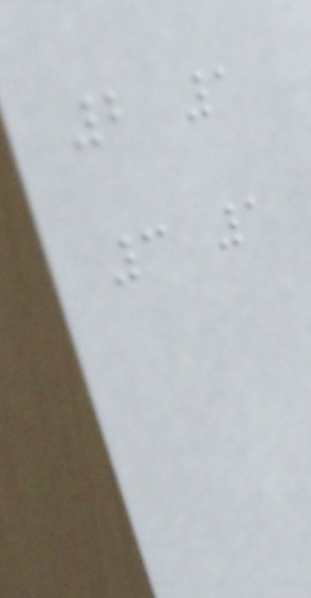2 1
3 1
